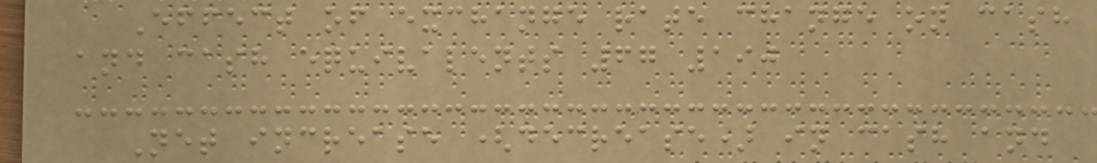Effect of exchange rate change on cash
and cash equivalents 67 190
Net increase (decrease) in cash and
